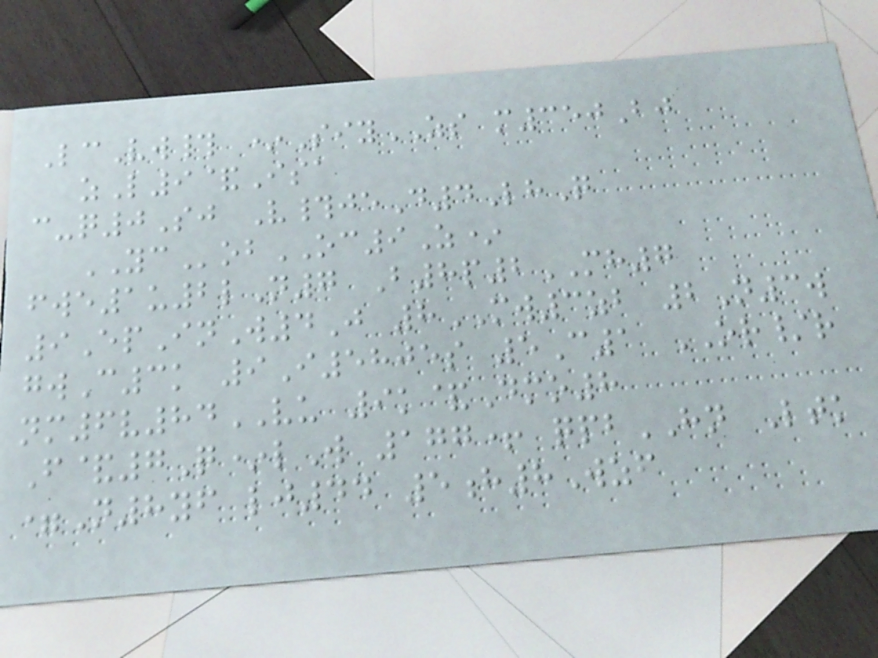LcVw# *SiyZS m350Bj
zL9&Isa
c-q0Sj V#jeD4LhQ
YCobOC9Z*
fwe1u2lN7 B8p2MH7
9EpInW4J 8MW3zb 2N3w
gwC3k 9I5805s 5C1 OR/r
nm6v84VU 9k&Dmo8
F&7Q*lW 177+ qpbHN Ltk
=N8yf lj44 5h8Wzf
